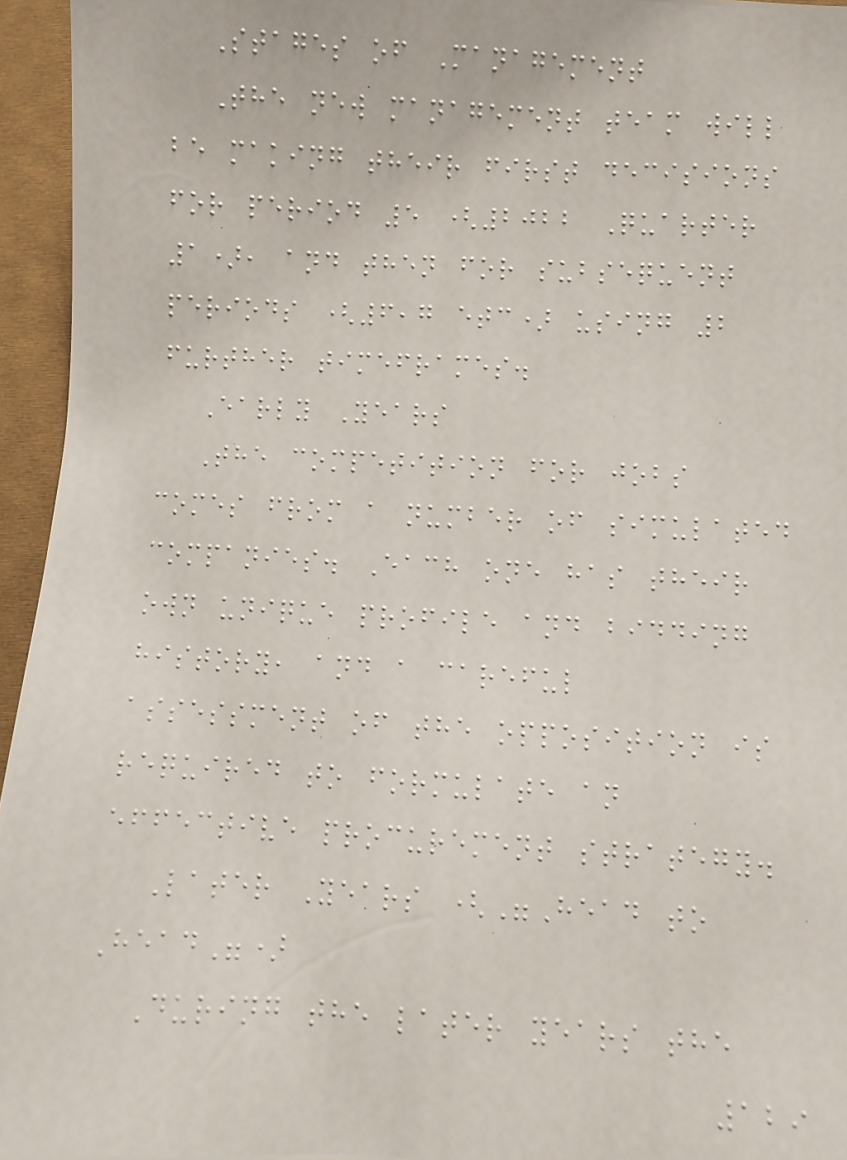Stages of Management
The new management team will
be making their first decisions
for period 5 (2022 Quarter
1), and then for subsequent
periods (6,7 etc) using 2
further timeframes.
Early Years
The competition for jobs
comes from a number of simulated
companies. Each one has their
own unique profile and bidding
history, and a careful
assessment of the opposition is
required to formulate an
effective procurement strategy.
Later Years ("Head to
Head")
During the later years the
129
